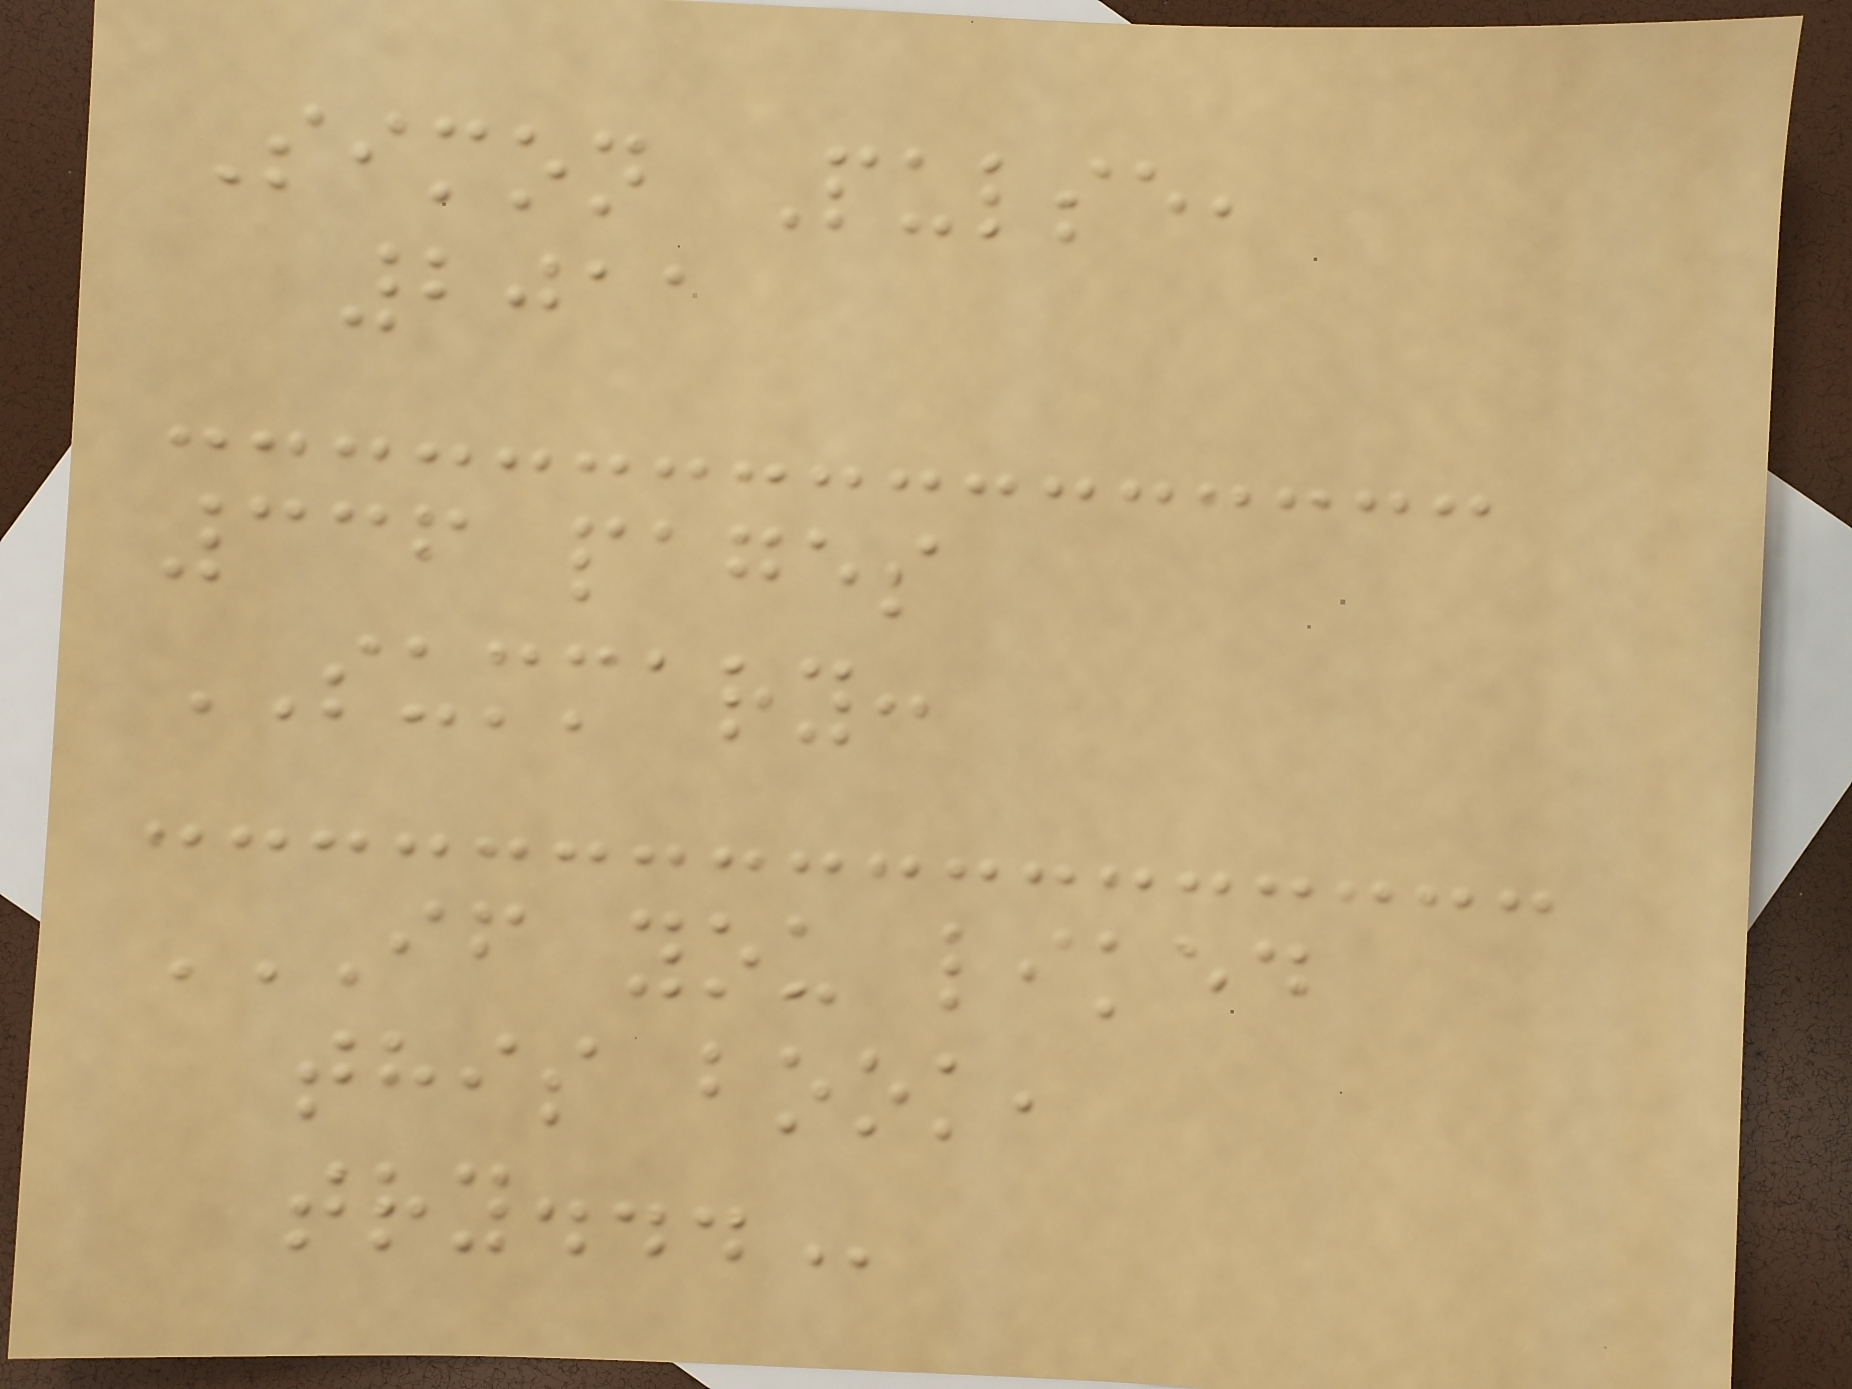Simon Pulse,
2011
336 pages
SUMMARY:
IF YOU LIKED
THIS BOOK,
TRY...
